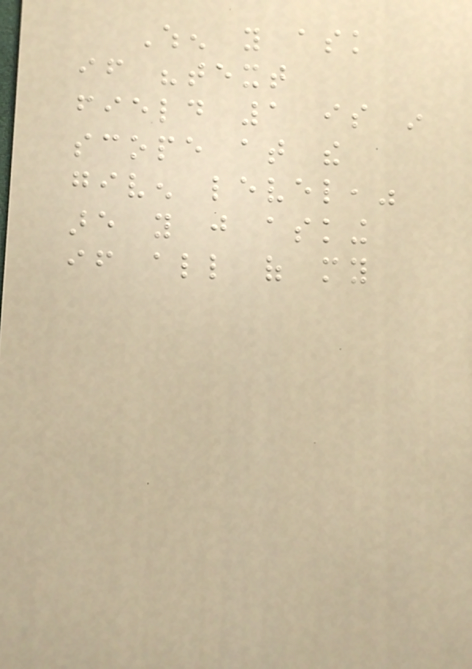When you ask
if "text
field 1 is in
scope at the
given level,"
are you just asking
if all of my
